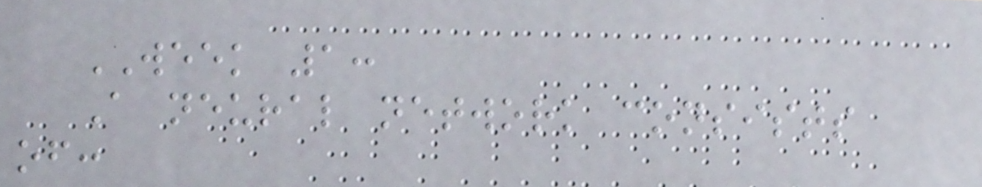WEEK 1:
A neural network consists
of:
